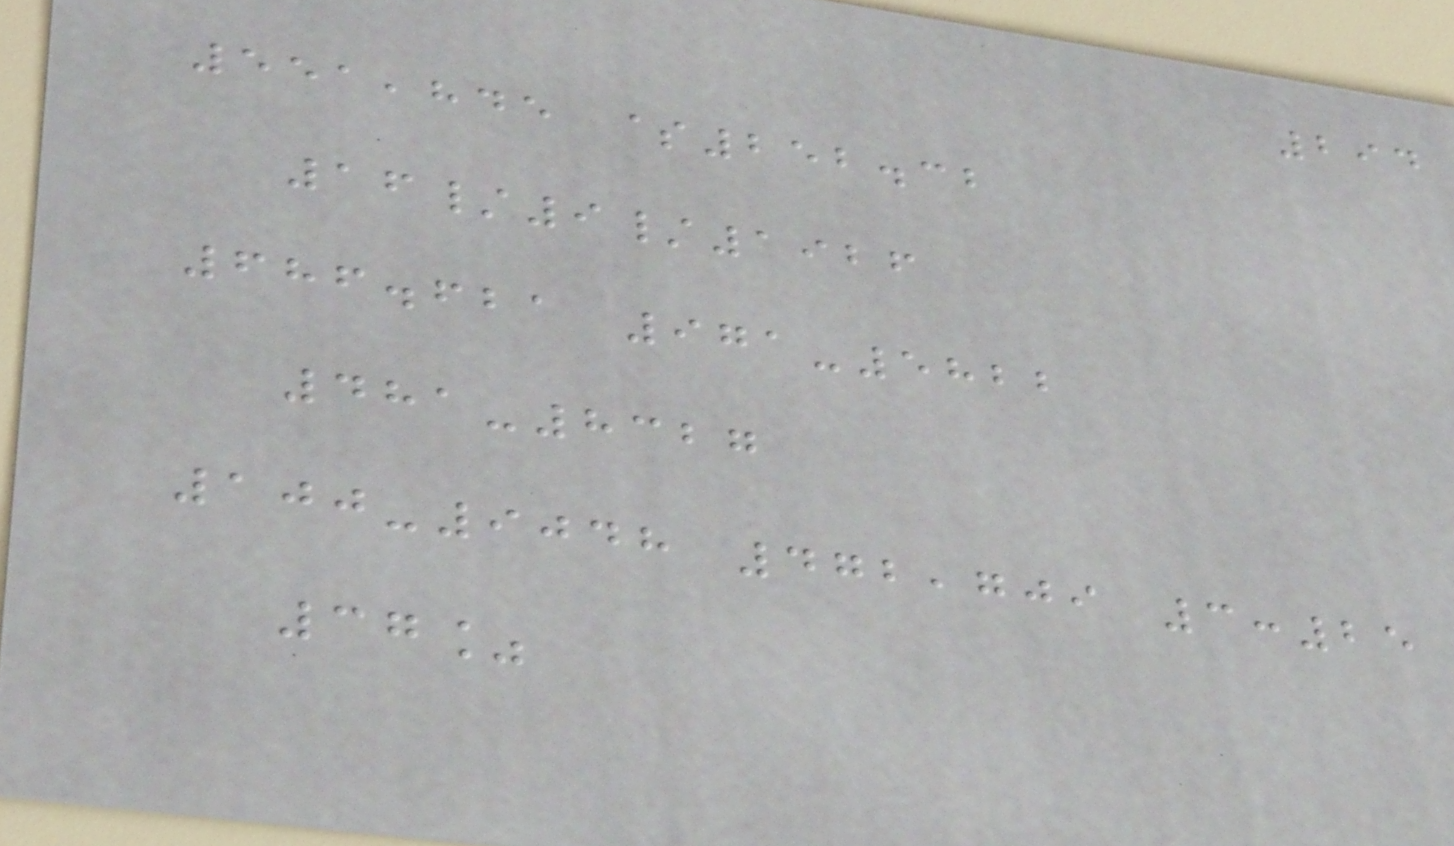294
551,845 $252.32
16/9/1926
686.621 971-5822
481-8327
100-9048 472,709 3:25
37%
